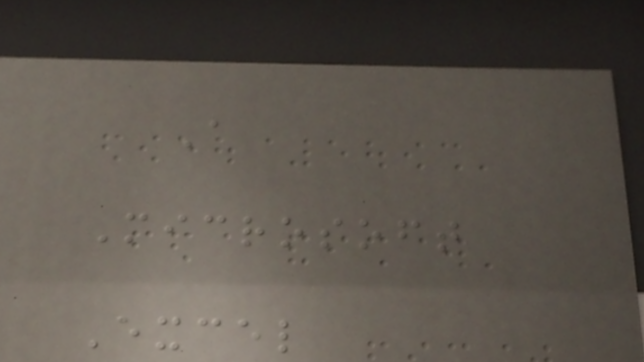A
Microsoft
Excel
